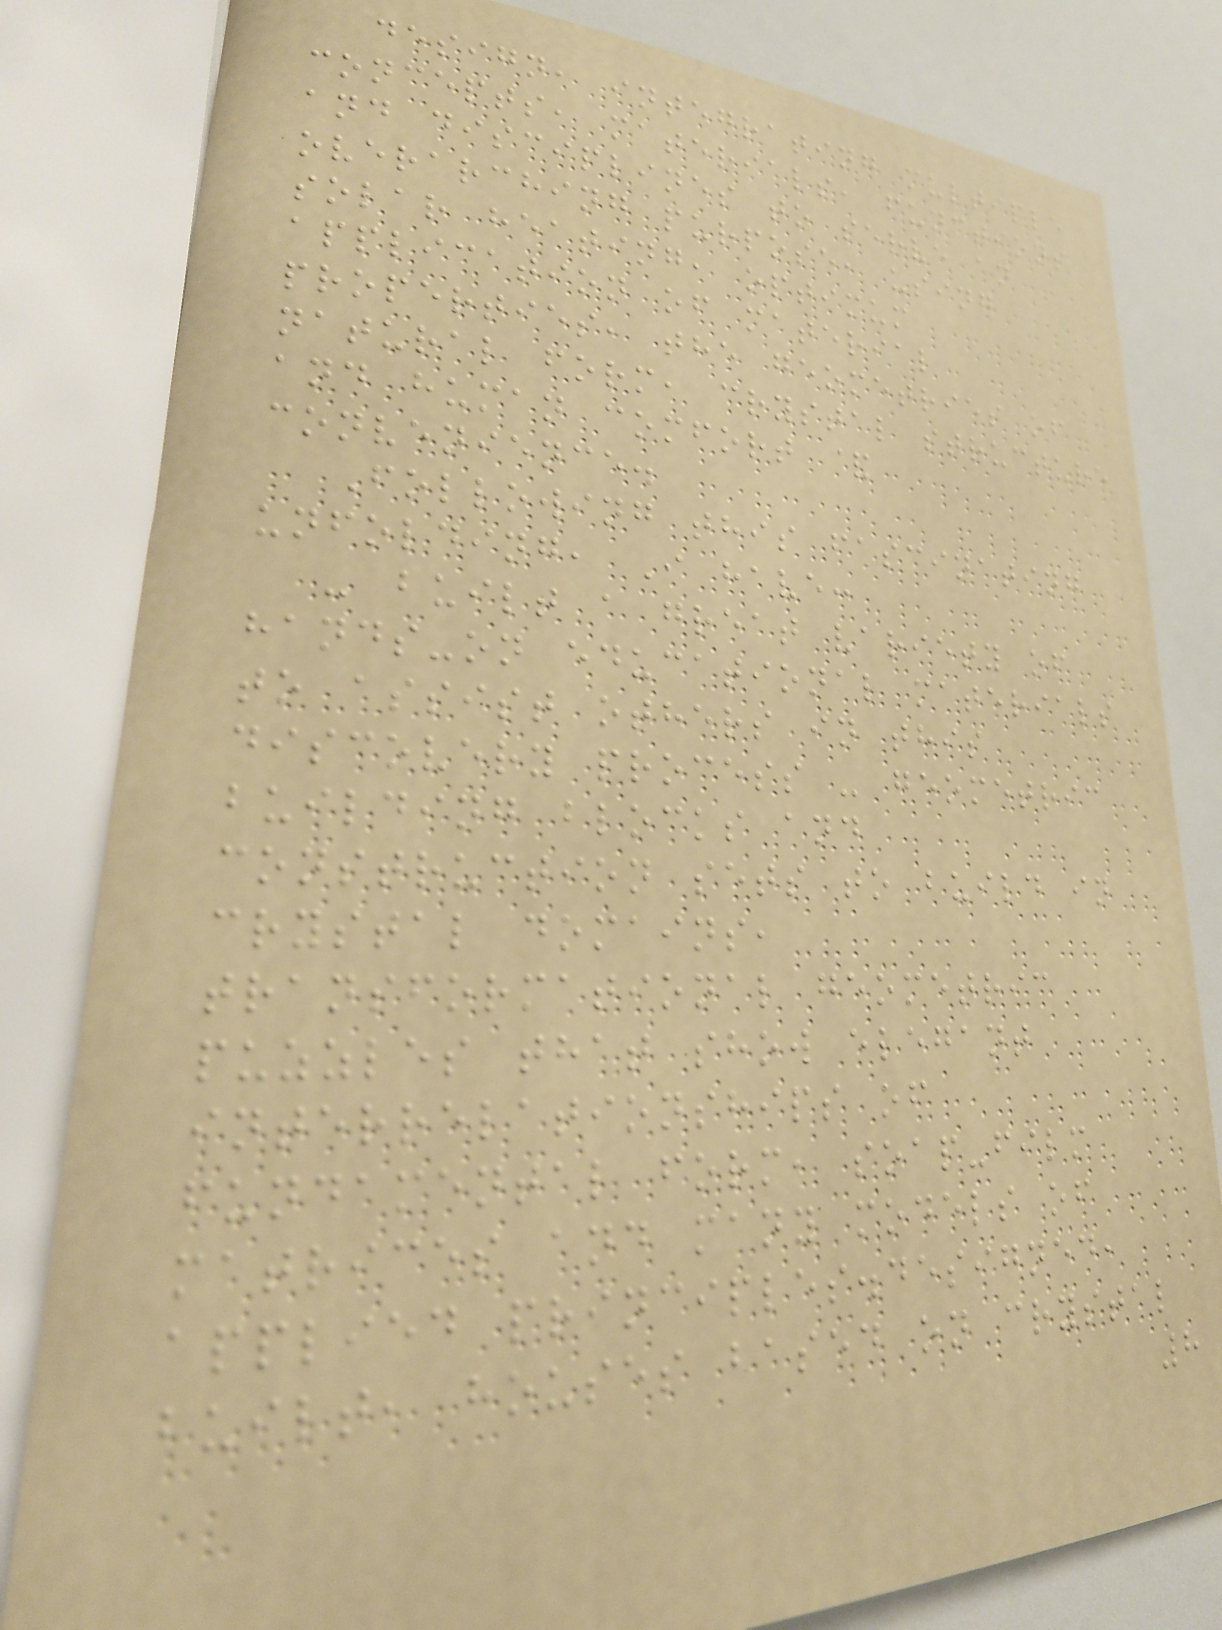design, integrating multiple
concepts, materials, functions
and disciplines to serve an
overarching purpose, using
solar heating, optimum
application of material
properties, the geometries of
natural form, crystal structure
and human comfort &
convenience.
Following this fascinating
unfolding, I have:
- built a great variety of
hands-on educational materials
to assist others in this
discovery process - geometric
building blocks and
construction sets to build in
crystal domains,
transformational geometric
puzzles that show elegant
interrelationships of
fundamental form, soap-film
matrices and many models of
applied principles.designed,
built, houses based on crystal
8
